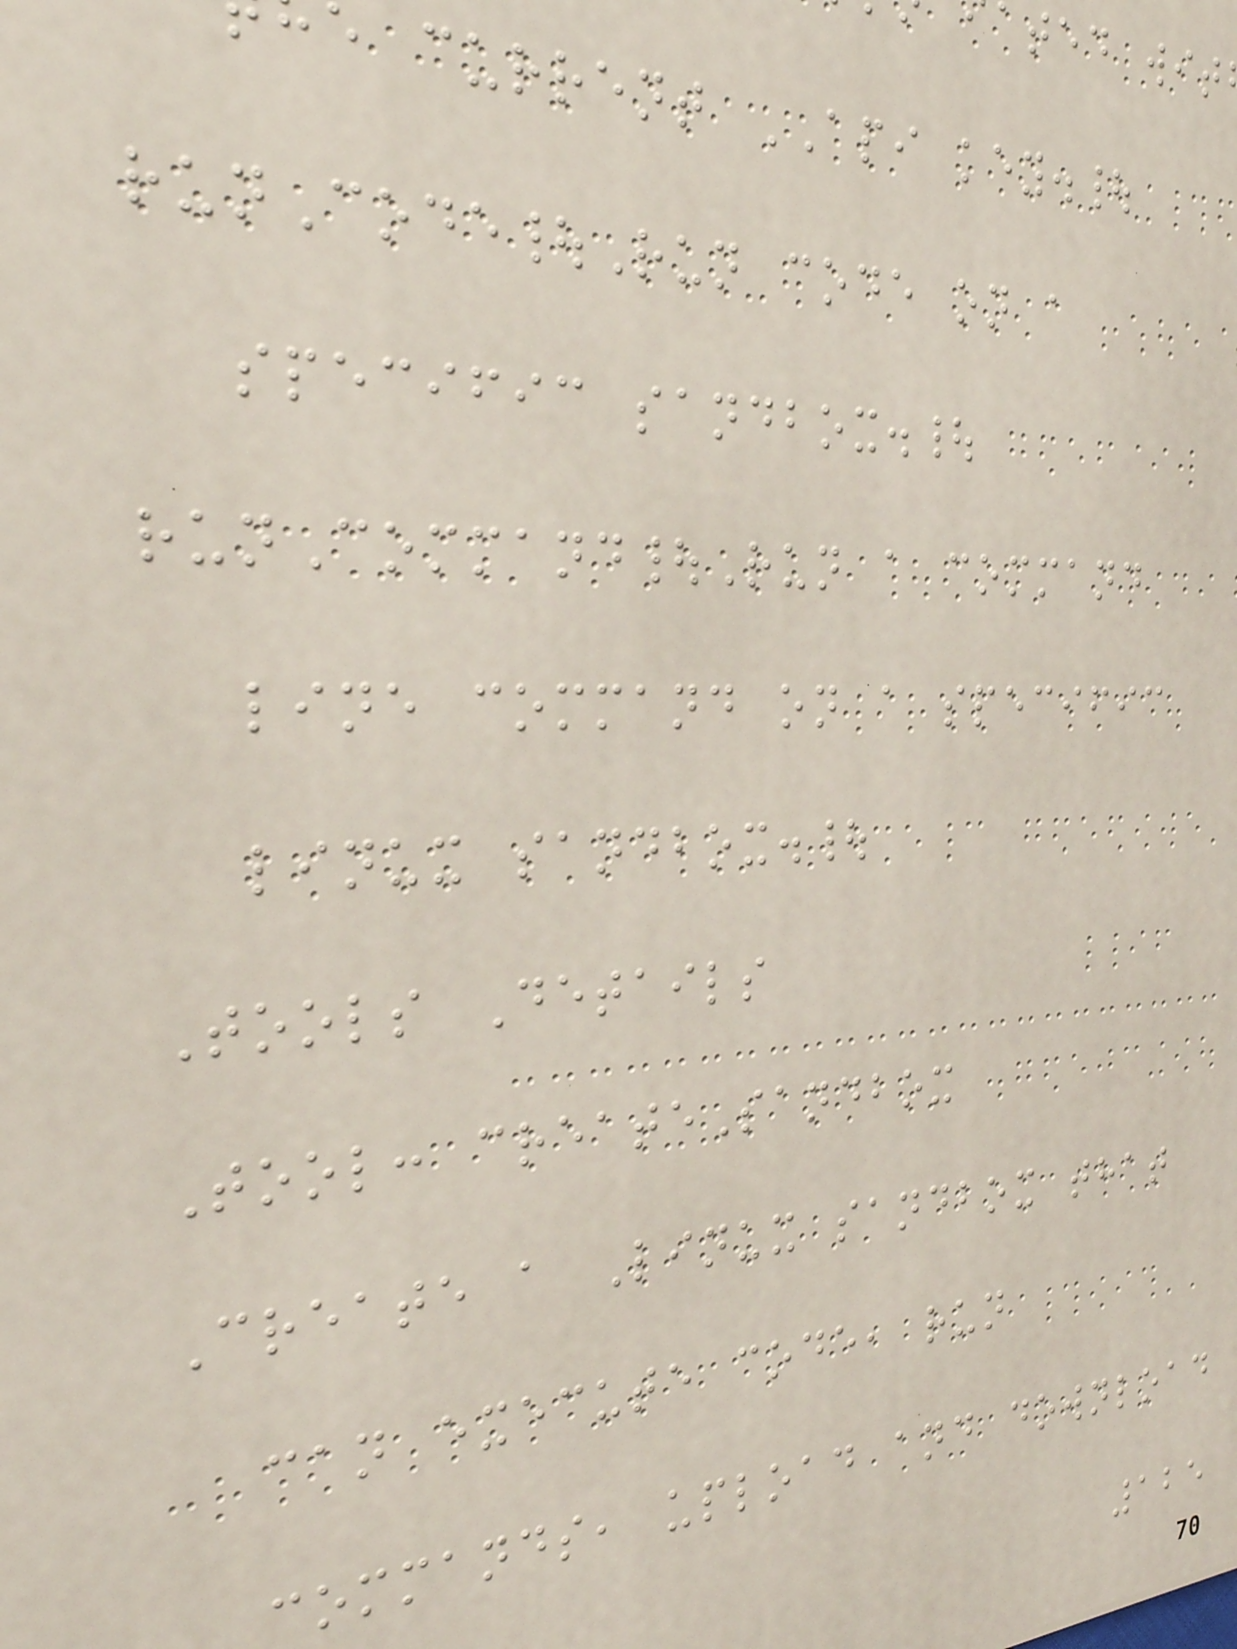ated wit
e current API key.|
runCode|Run code on a
specific sandbox.|
runCommand|Run a command
line command on a specific
linux sandbox.|
Tools Details
Tool: createSandbox
Create a Linux sandbox that
can execute code, run
commands, upload and download
125
